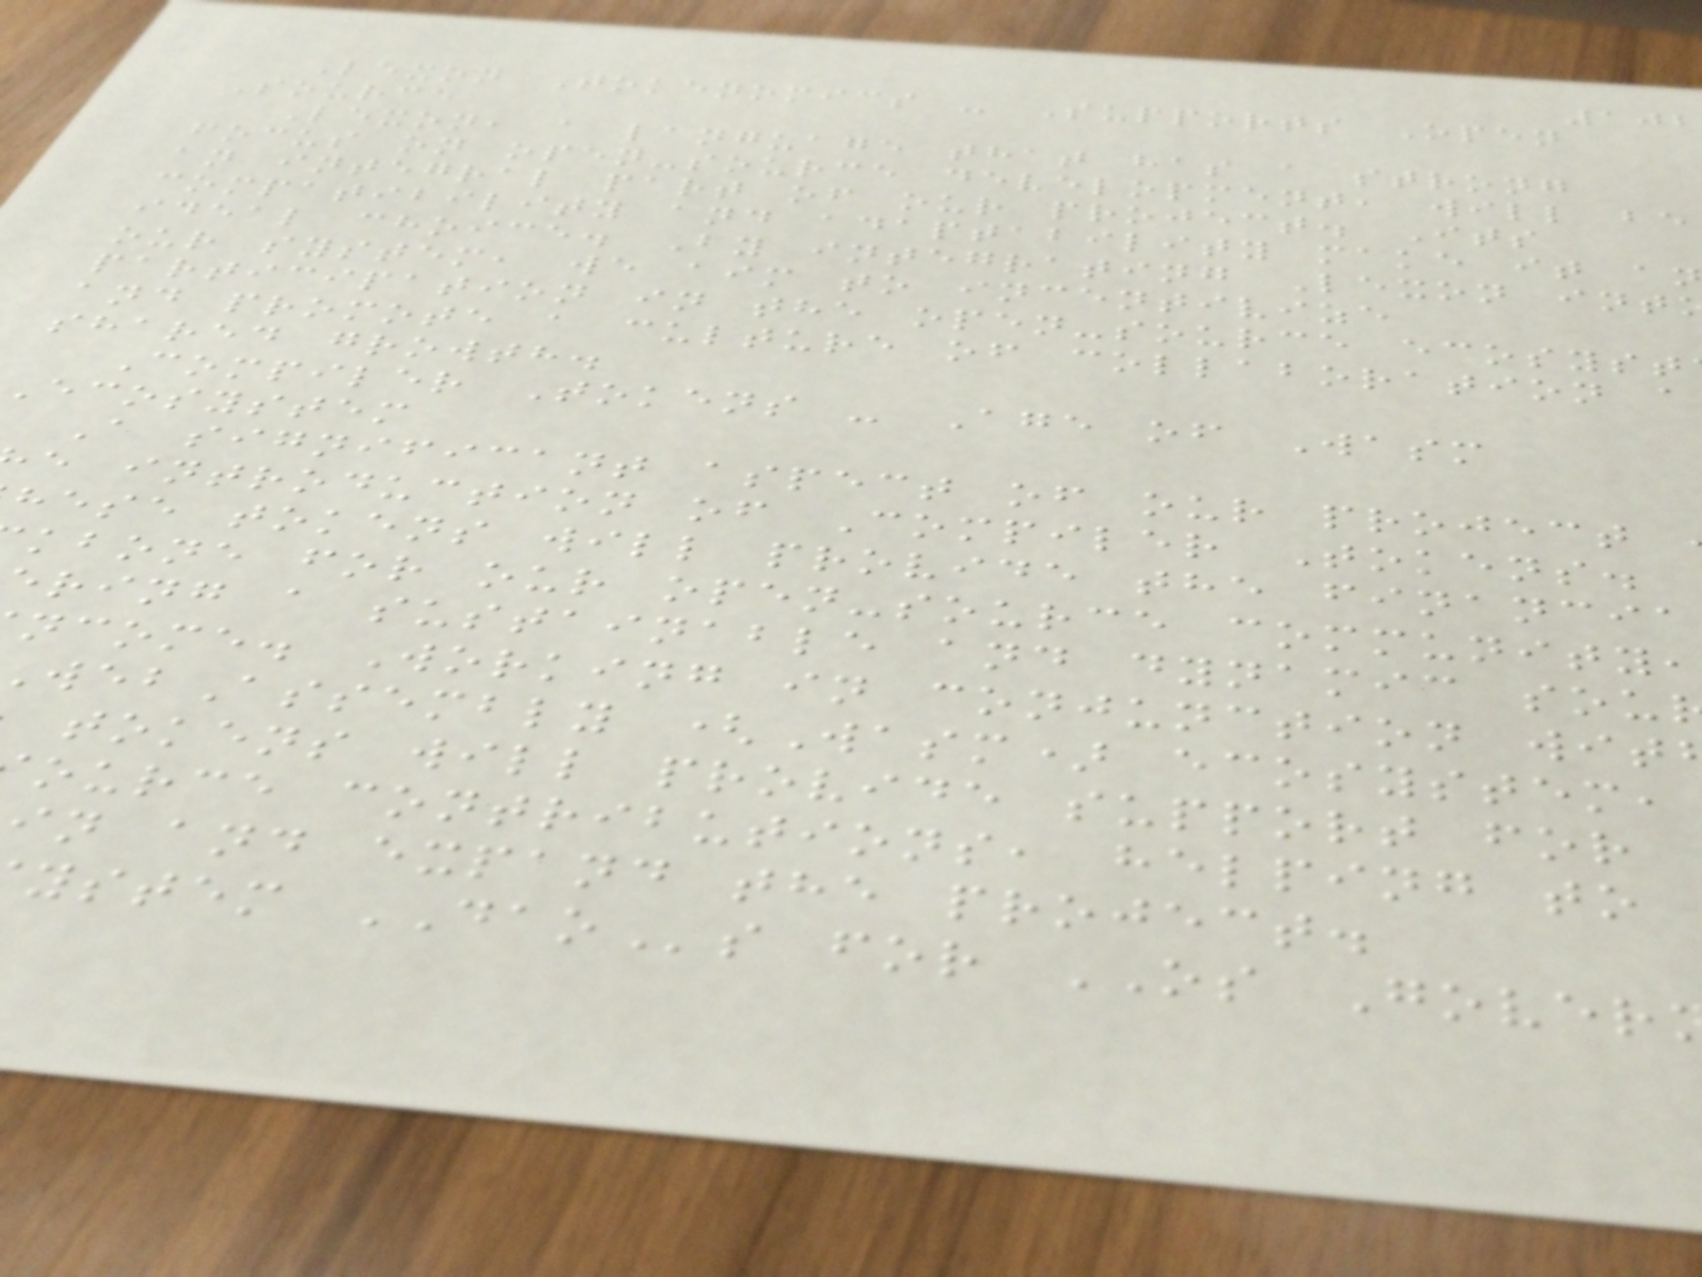102
Lexon Tokenomics - Supports Open
Source
Lexon, a language that has a strong
focus on open-source development, will be
an integral part of our project. Its
compatibility and adaptability make it a
ideal choice. By integrating Lexon int
our system, we aim to incentivize
participation in the open-source ecosyst
and promote a culture of collaboration a
shared growth.
Compiler Tokens - Age of Wasm
ecosystem
A significant aspect of our project
e introduction of Compiler Tokens.
hese tokens will provide the financia
kbone for our open-source community,
ering a sustainable and dynamic sou
ncome. Working in conjunction wit
ebAssembly (Wasm) ecosystem,
tokens will provide support for
ource contributions, helping to
in and expand the project.
ystem DAOs for OS Gover
